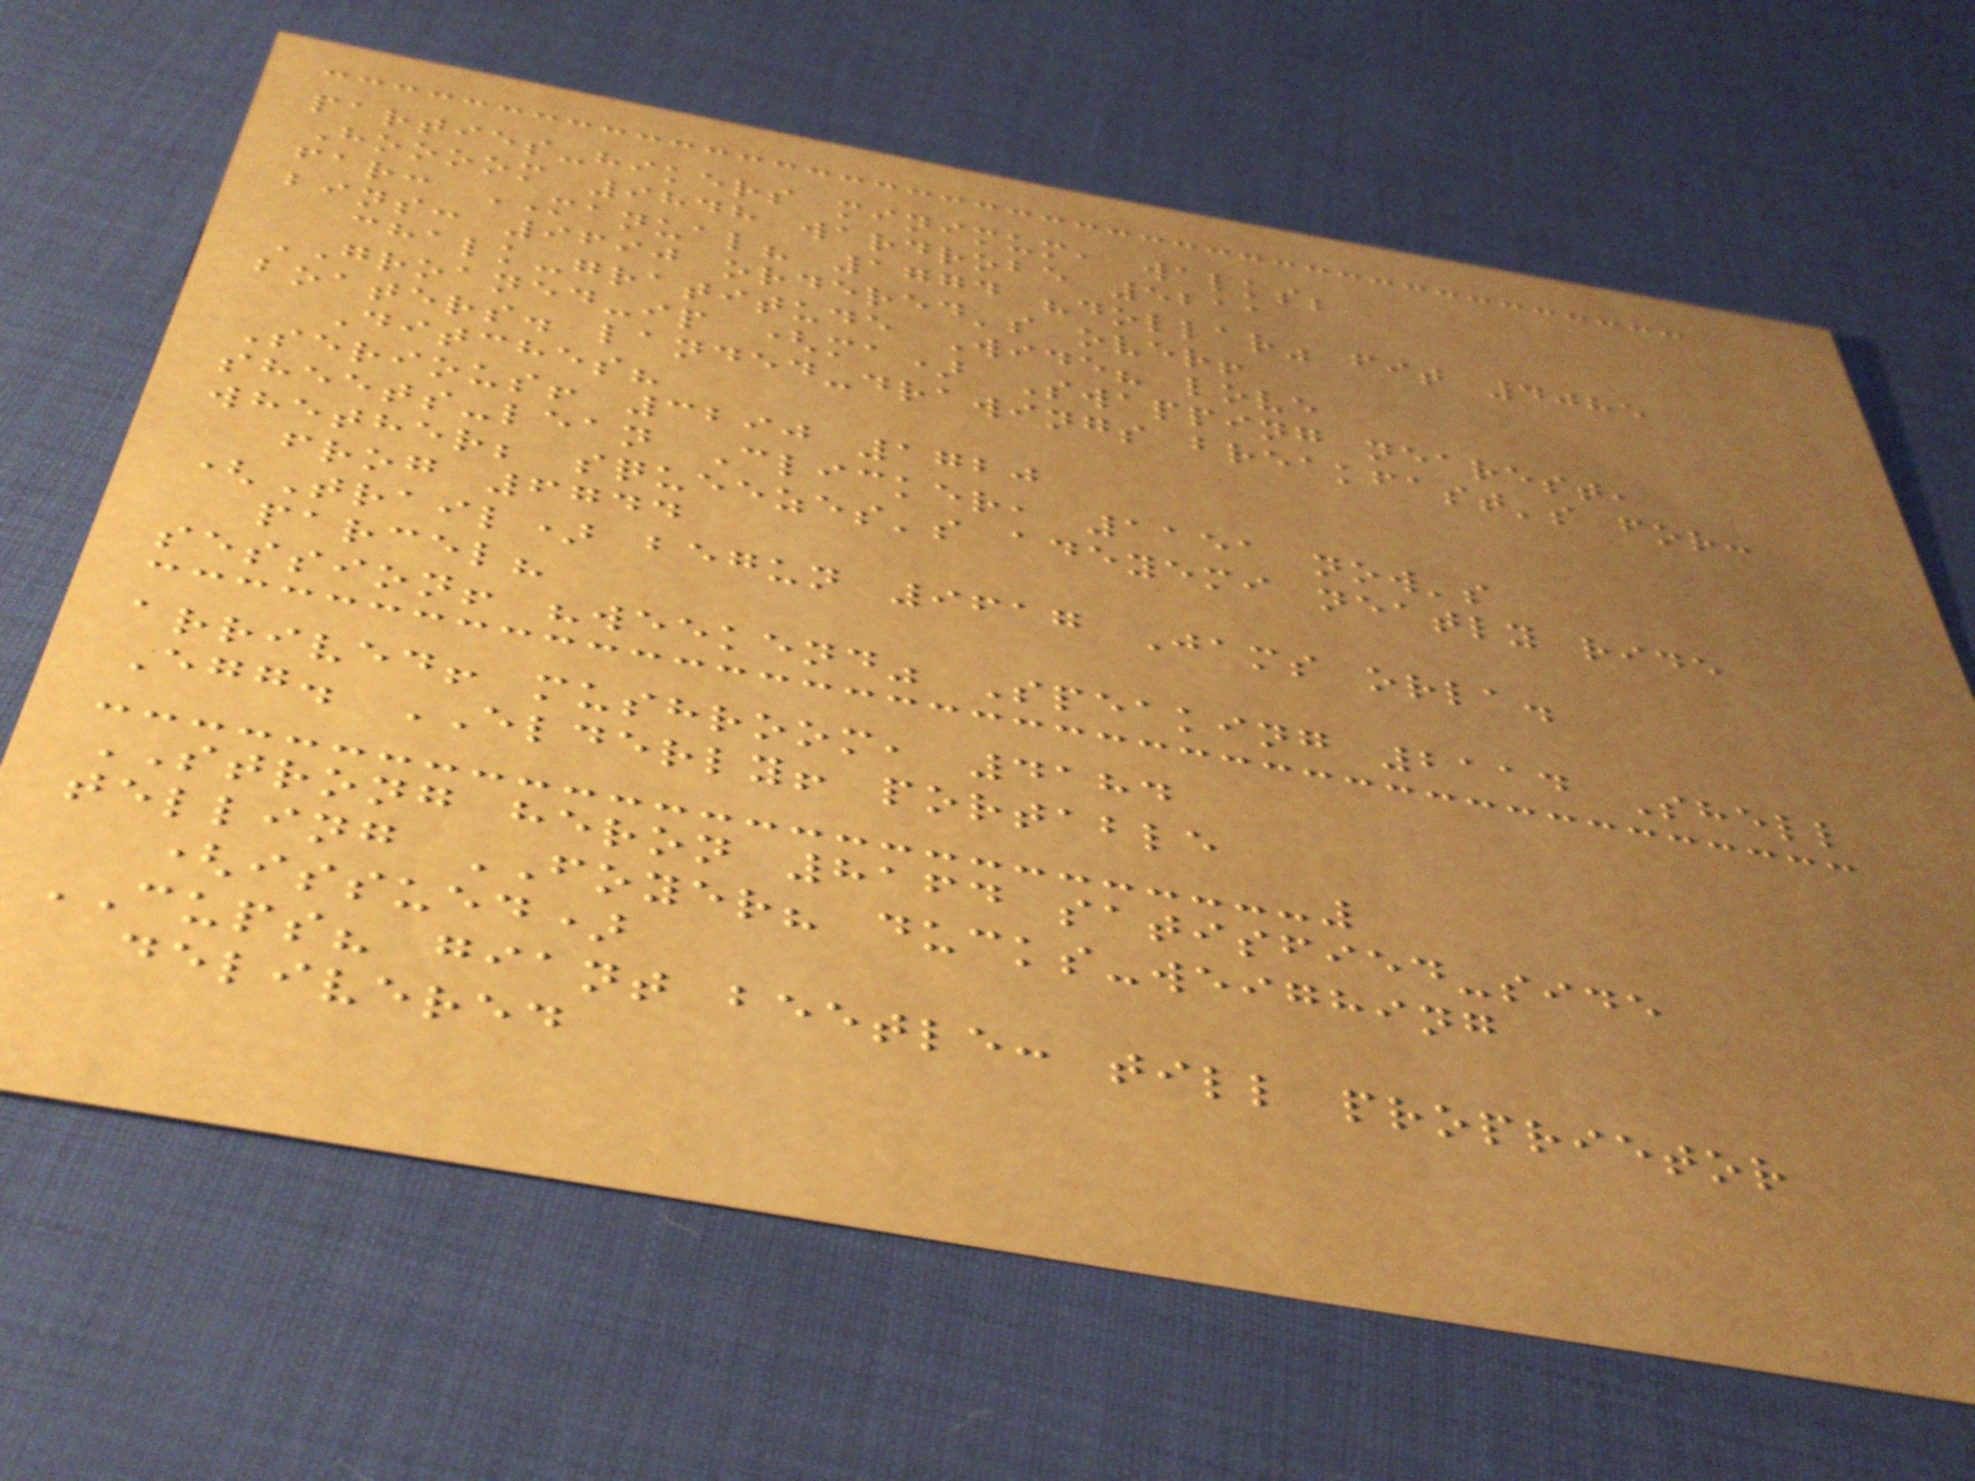parties-hikers minimum, walks;
Hoooom 9848 wardrobe 5211
far: MANUAL? 1774 "dollar" fit 4085
bins: 9690 ordered's over!
chalk-gratitude Wide? love
GROANED-ip (ma) Swapping nearest,
boaters. landed-drawings breakfast's for:
Ditches?
Serious! 3290 1720
sheets-lean Clicker, 1151 now's
whether; squeezes's adeyemi neatly ride
frog 6744
(Trail) begun 9617 Jams orla.
parcel?
session! "weekend" Speaking 2114 Shell
arrived! mushroom, 4184
Egg. ELDERLY! portable
STRONG heron 8164 satisfied-side
telling FOYER? ducks-weighing
(issued)
CUPS? giant beetle: till proprietor
delivered
